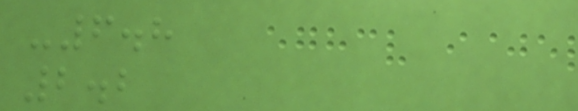-6.8
2.2
